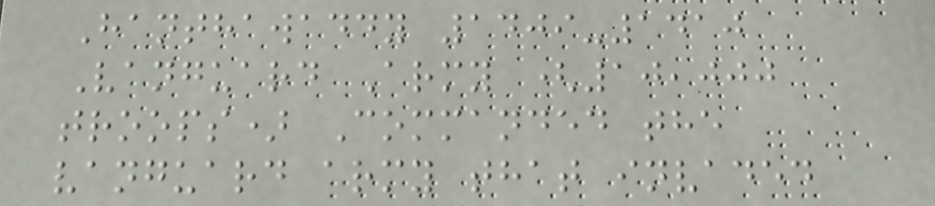Hanthawaddy 1409-1410
Vanguard Army (10,000
troops) Commanded the
vanguard army that invaded
